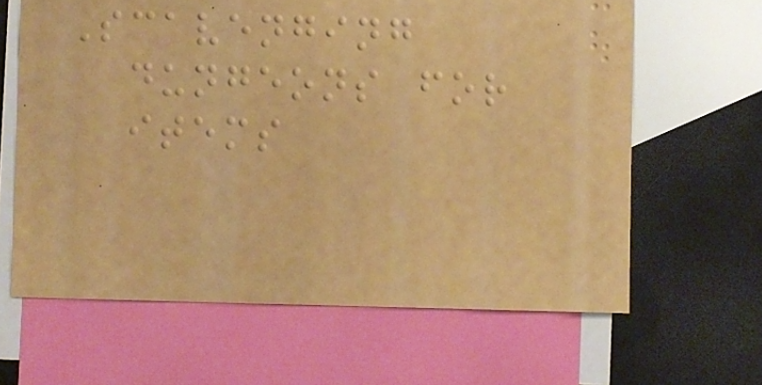Scavenging
dungeons for
items
